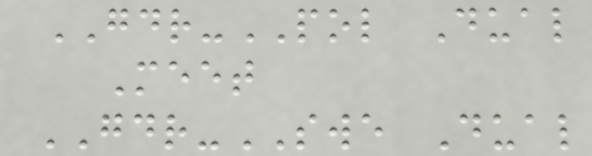GDR-POL Dual
Meet
GDR-SWE Dual
